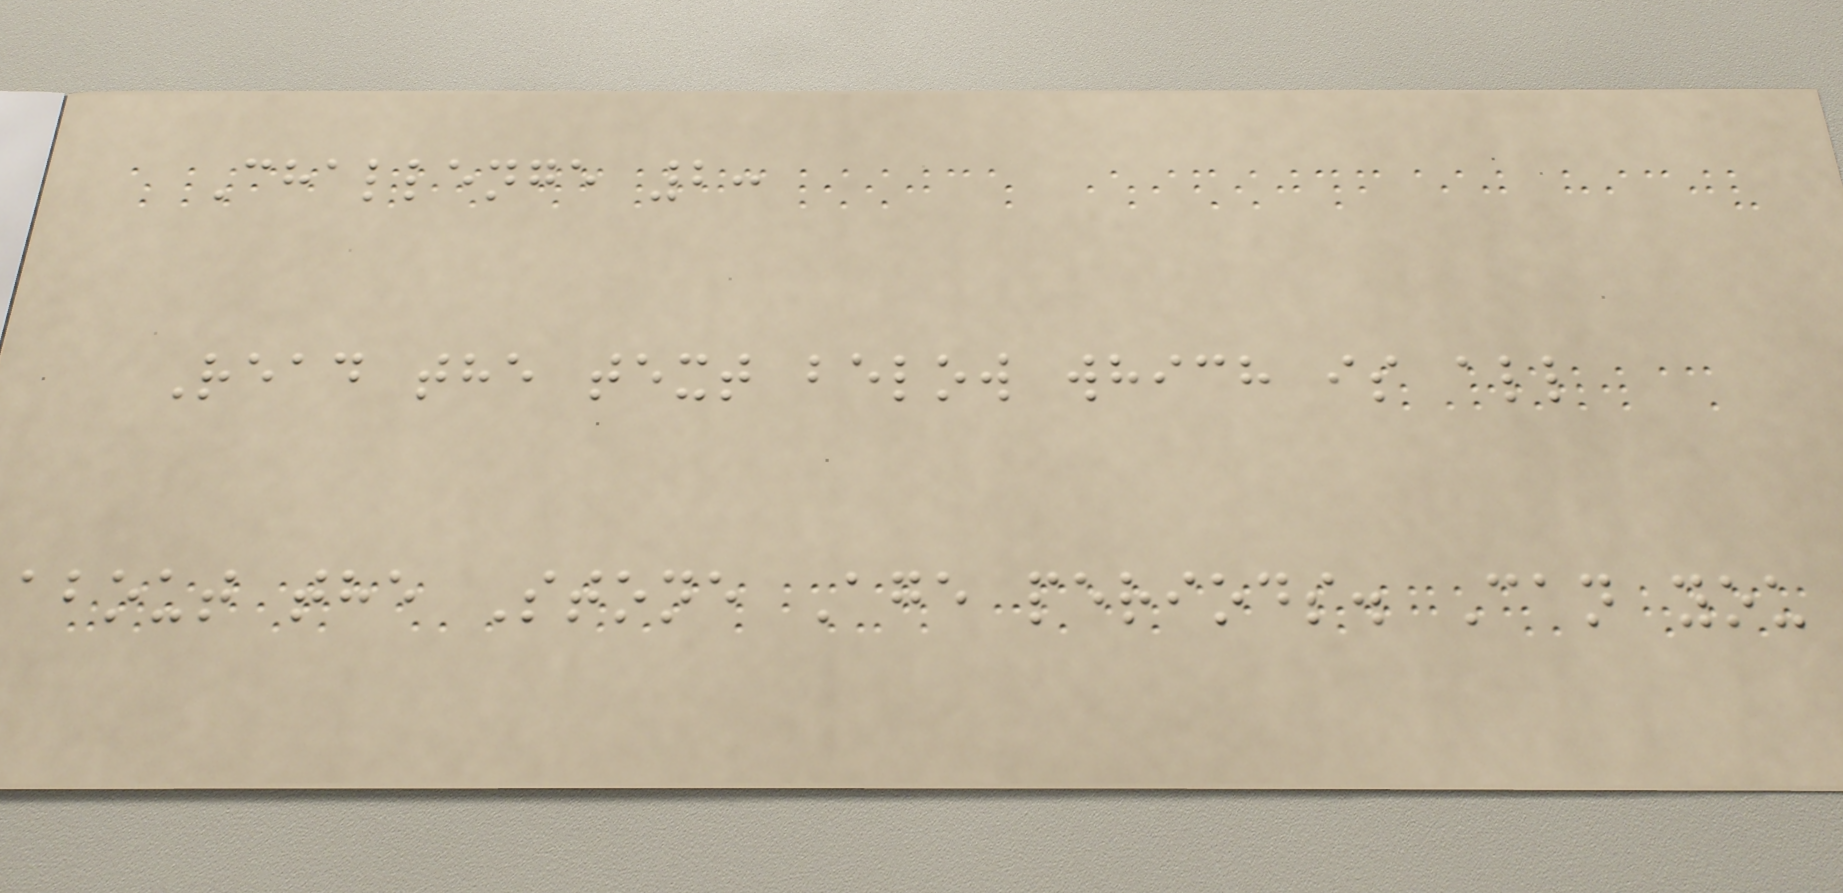Challenge 2:
Read the text below which is all
about the Stone Age periods. Can you
